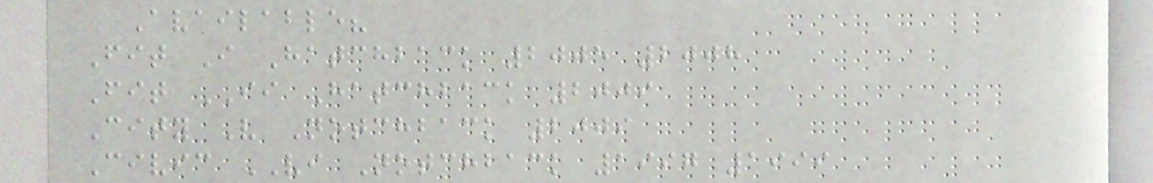Available?
Fit I Hatchback 2005 2008
Fit II Hatchback 2009
City V Notchback 2009
Civic VI Notchback 1997 1999
